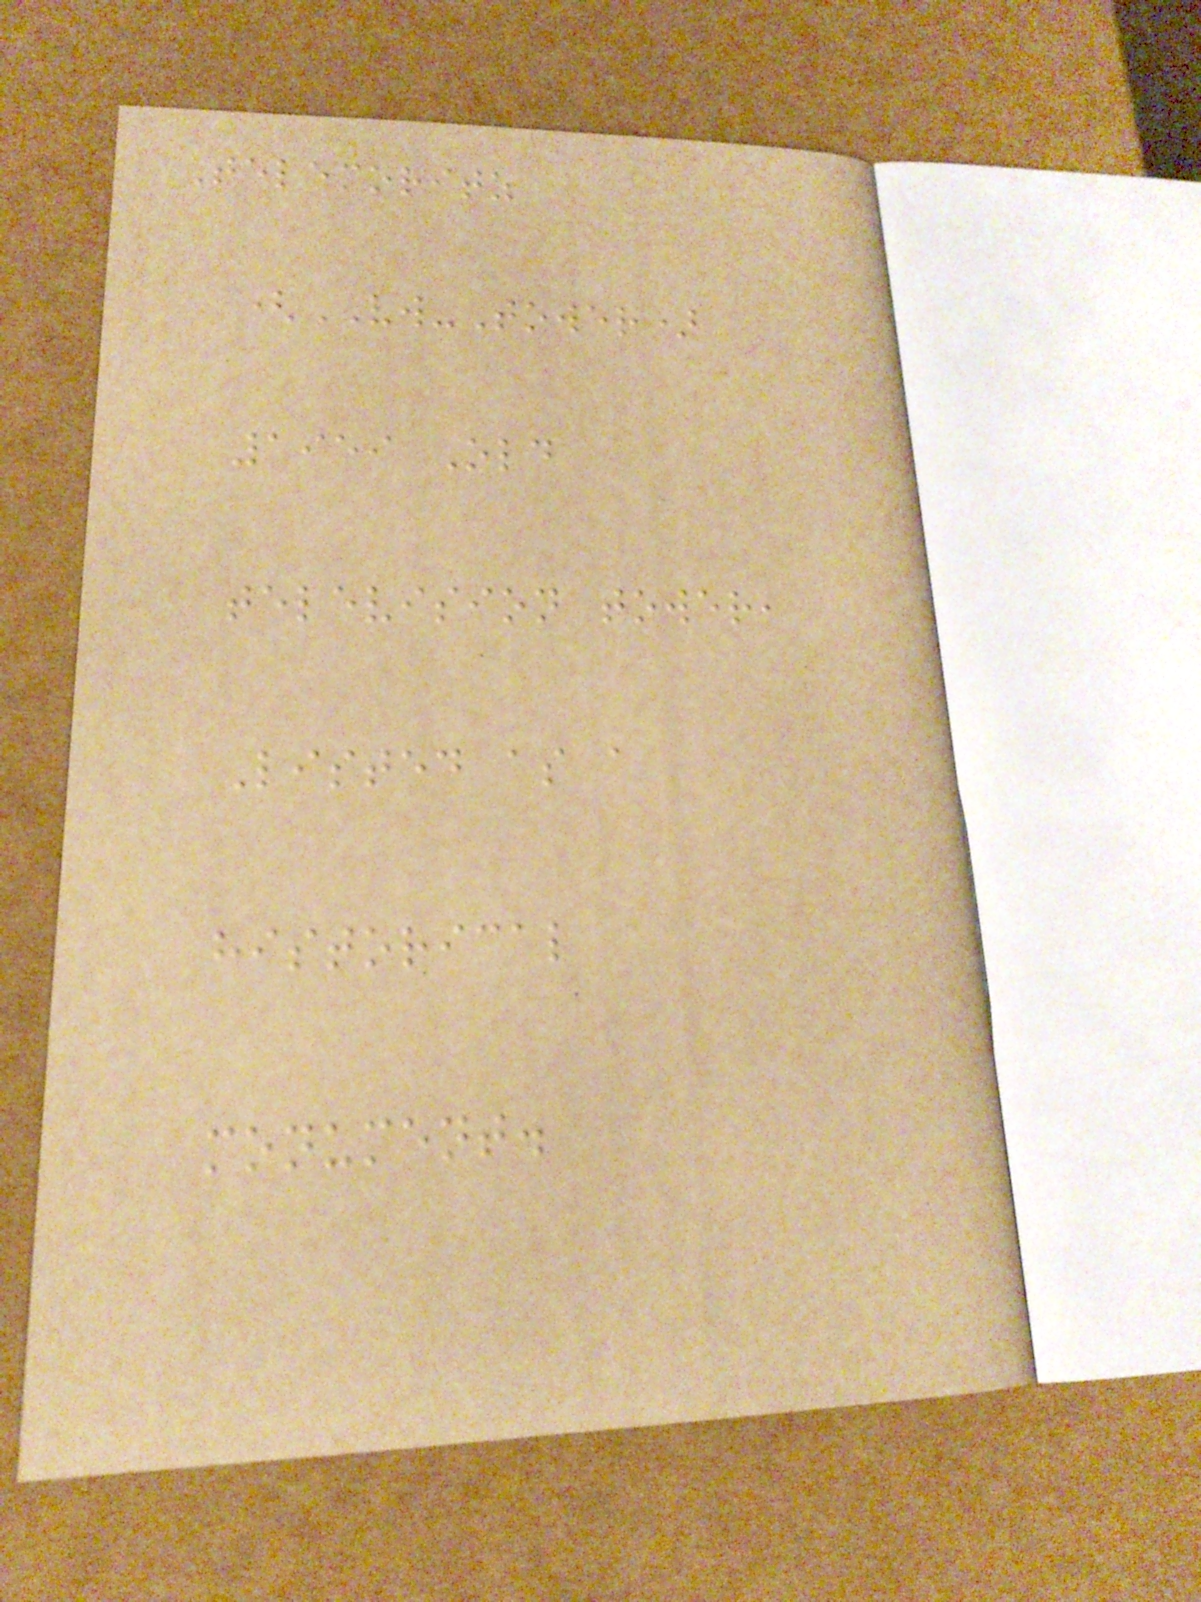Telemoritz
(VW-Tower)
1959 Old
television tower,
Listed as a
historical
monument.
